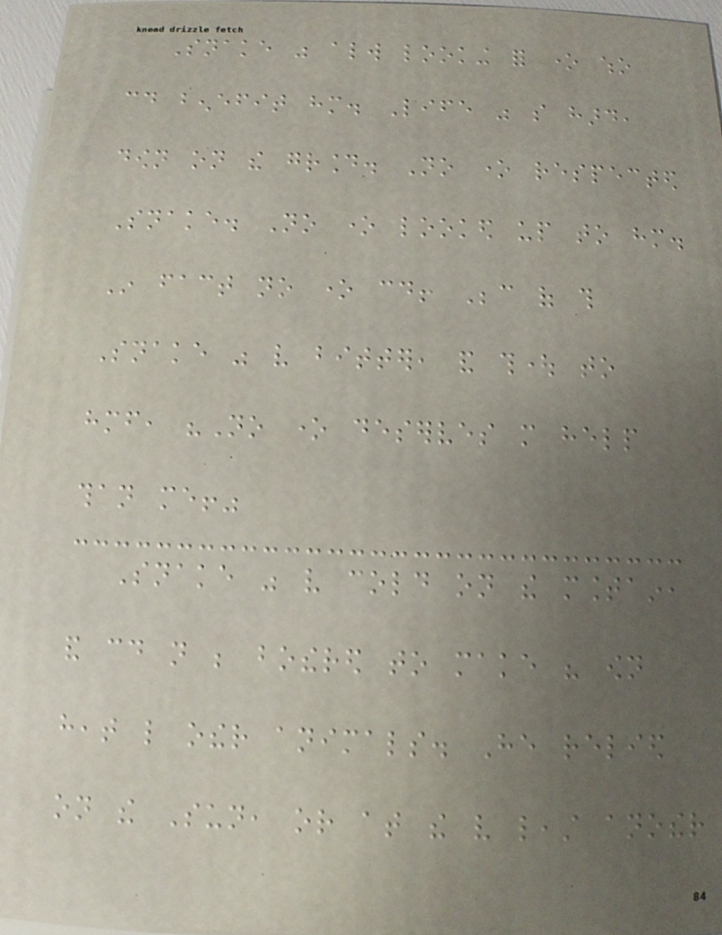Snake was always looking for one who
could benefit him. Life was so hard,
down on the ground. No one respected
Snake. No one looked up to him.
In fact no one could! Because of this
Snake was very bitter, and thought to
himself, "No one deserves more help
than me!"
Snake was very cold on the mountain,
and could not be bothered to make his own
heat like other animals. He relied
on the Sun, or at the very least another
